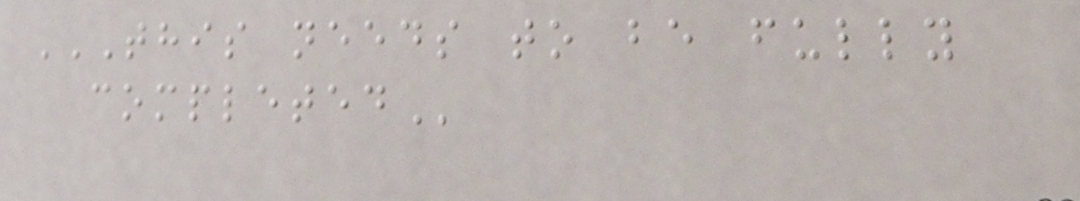THIS NEEDS TO BE FULLY
COMPLETED
